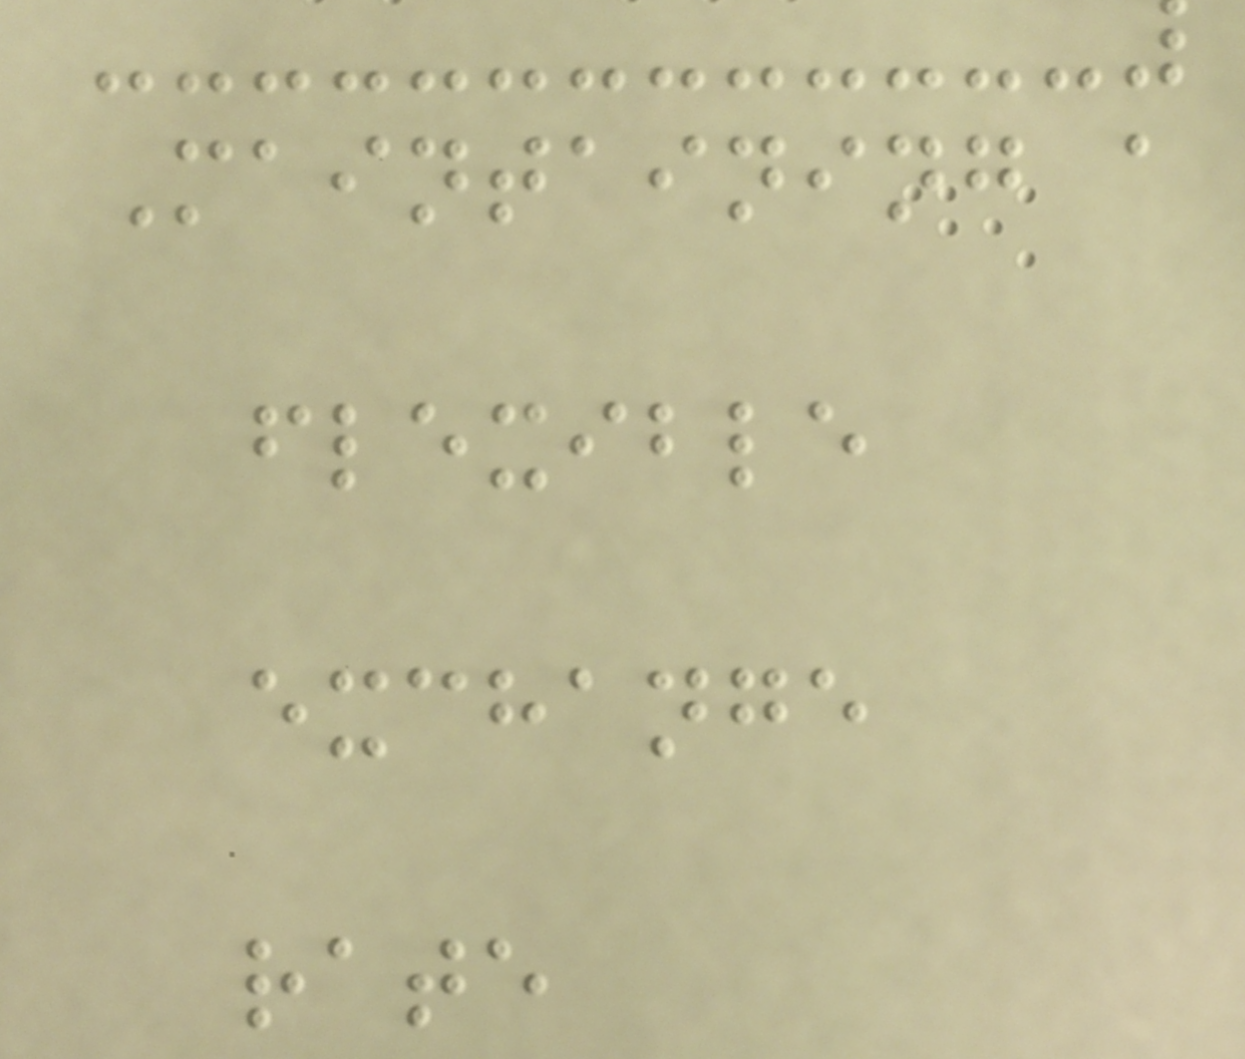Maintaining a
flexible
exchange
rate
